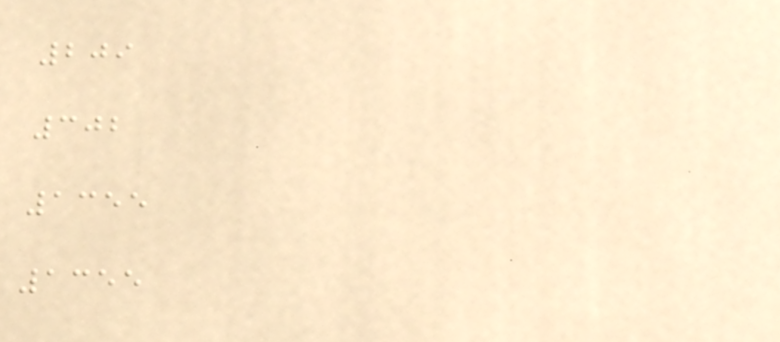209
302
1355
1355
